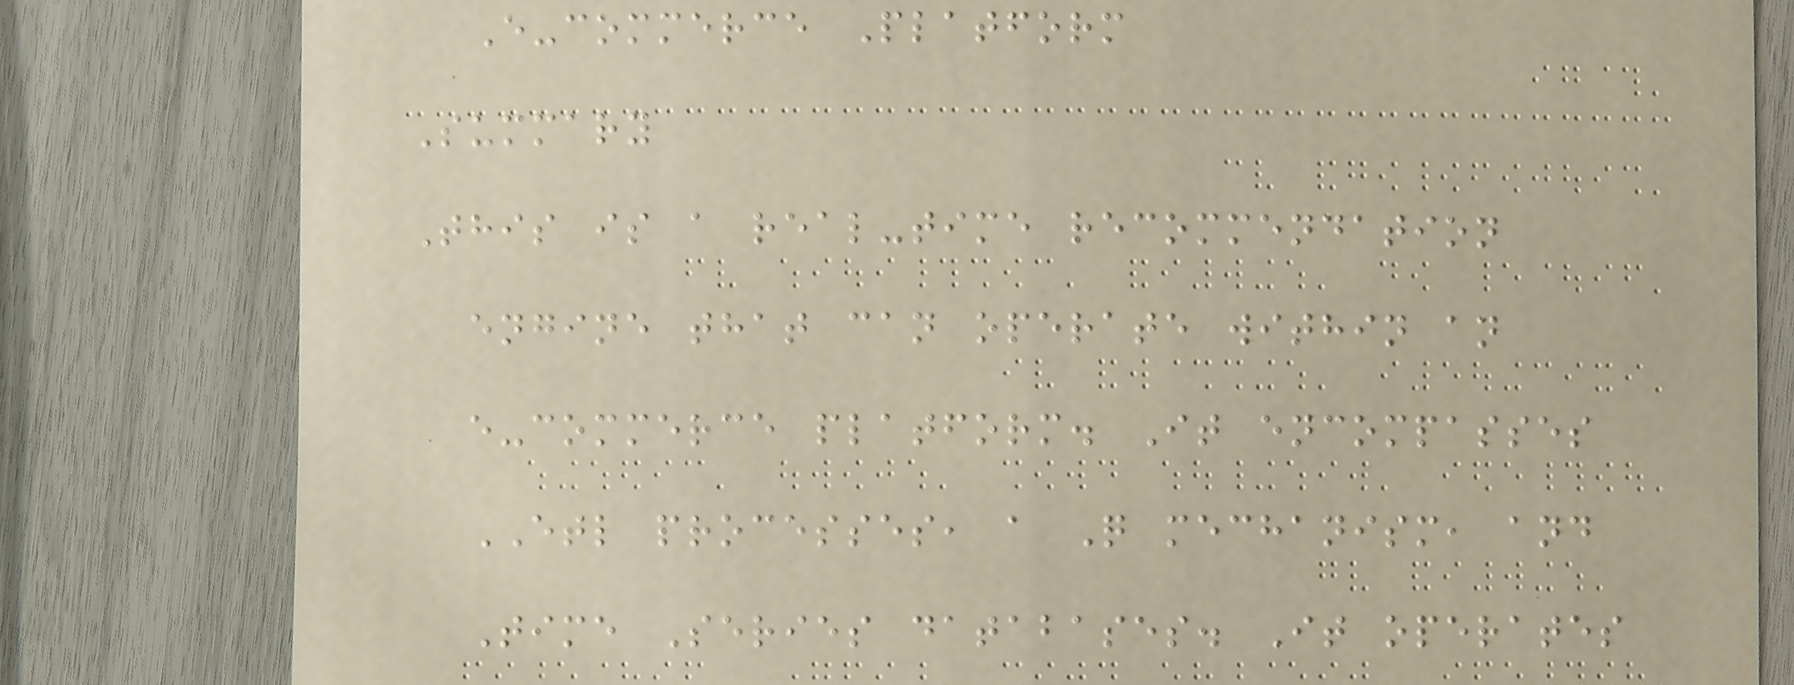E-commerce Platform
Summary
This is a real-time recommendation
engine that can operate within an
e-commerce platform. It encompasses
ETL processes, a Q mechanism, and
Time Series databases. It operates
